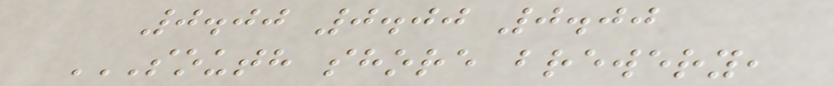0.00 0.00 0.00
SOUTH SHORE BREWERY,
